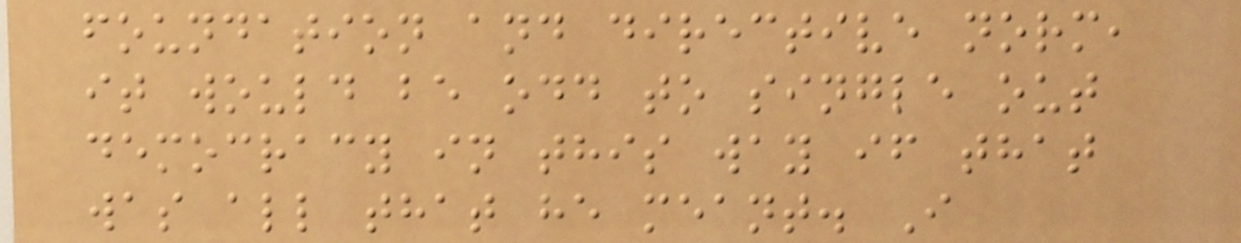foundation and directive norm,
it would be odd to single out
democracy in this way if that
was all that he meant. I
